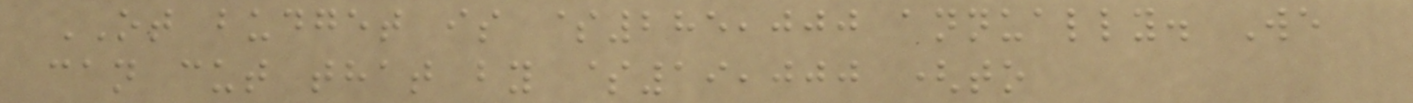OT budget is $285,000 annually. We
can cut that by $19,000 (to
